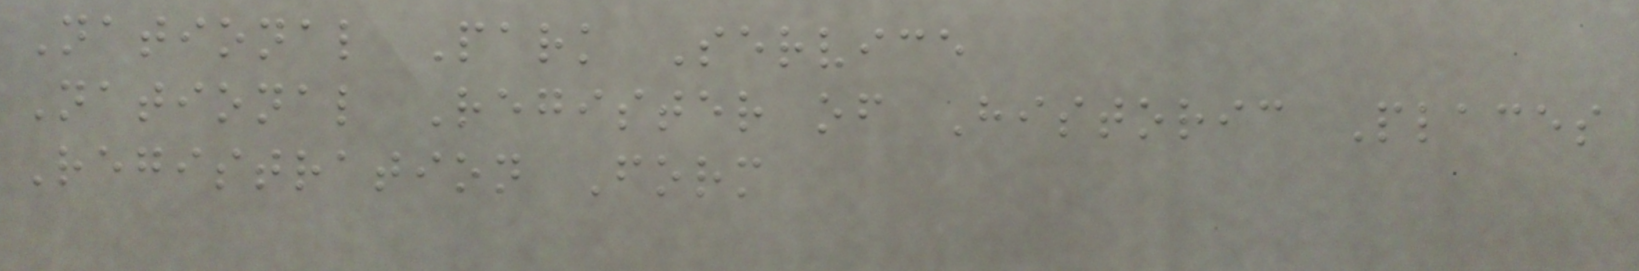National Park Service
National Register of Historic Places
Registration Form
